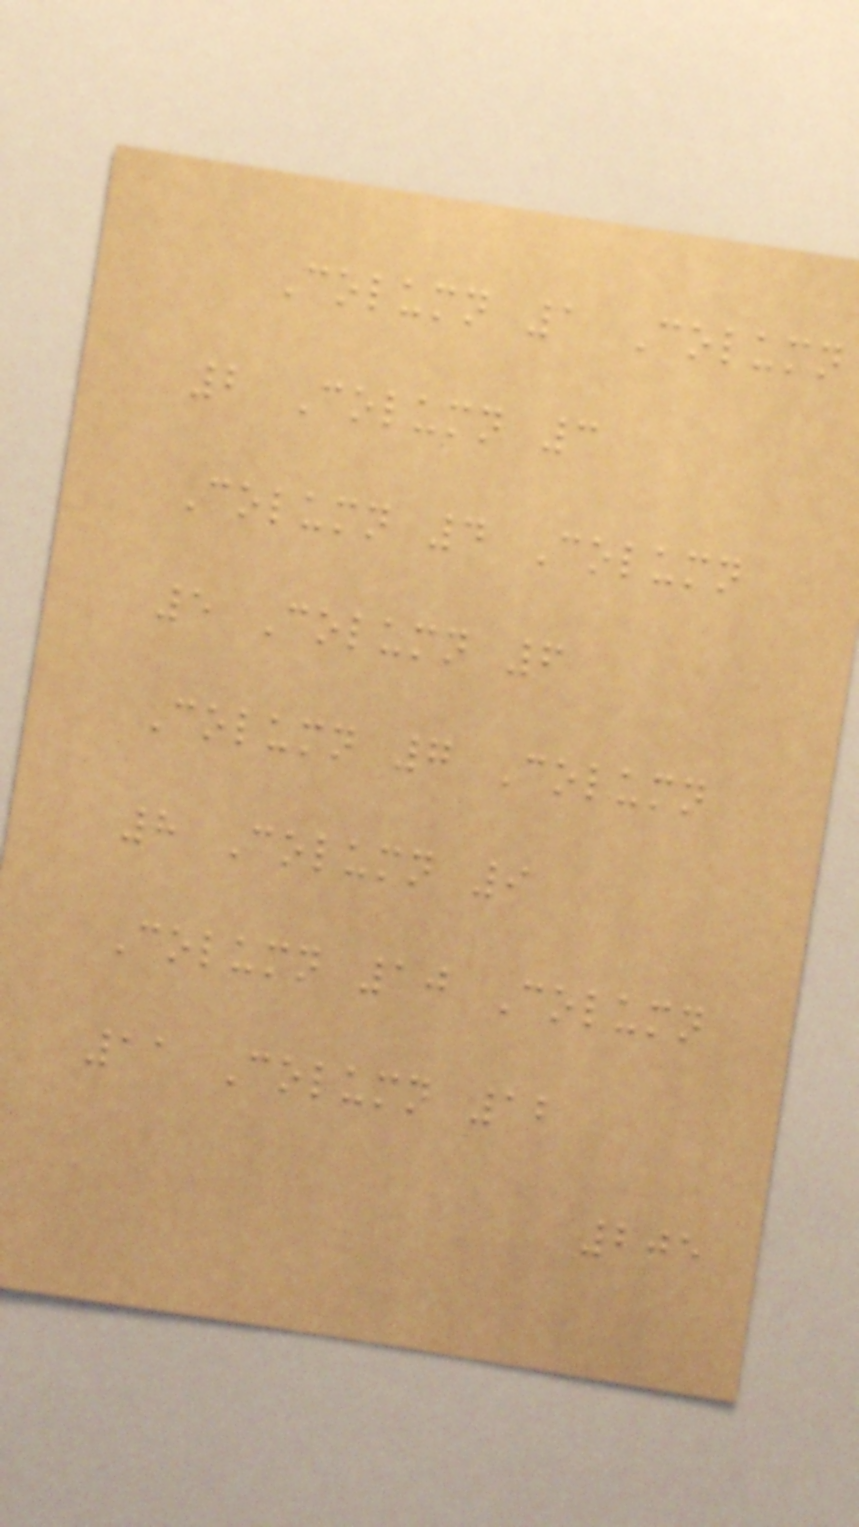Column 1 Column
2 Column 3
Column 4 Column
5 Column 6
Column 7 Column
8 Column 9
Column 10 Column
11 Column 12
205
